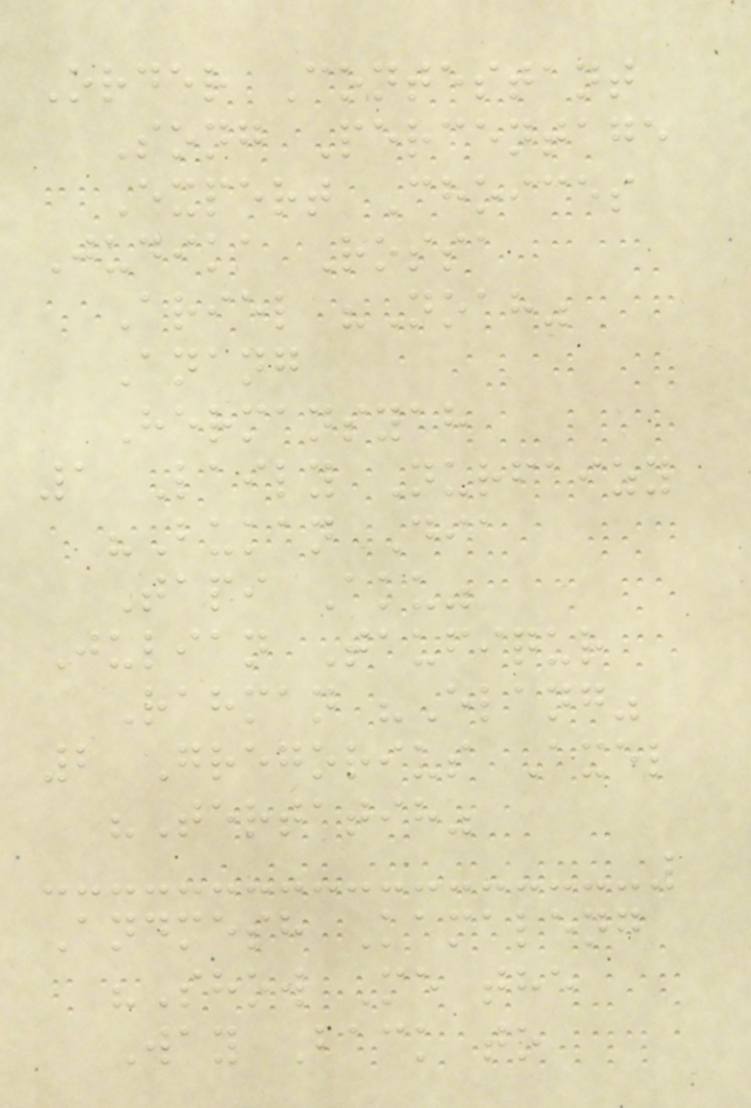Order Contestant
Song Percentage
Expert Choices
Judika Rossa
Ariel "Noah"
Anang
Hermansyah
1 Laily Nurfaizy
"Bukan Dia
Tapi Aku"
Julian Taufiqur
Rahman "Elang"
2 Gregorius Axel
"Tertatih"
Andmesh Kamaleng
"Show Me the
Way Back to
